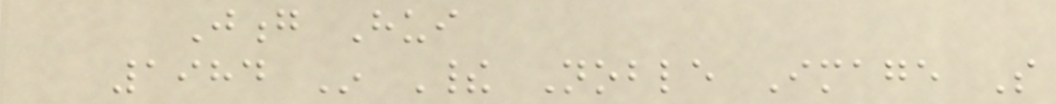Jong Hui
1984 In Their Noble Image So
